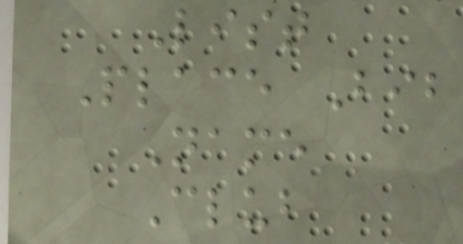List
Place Bib
Name
Club
